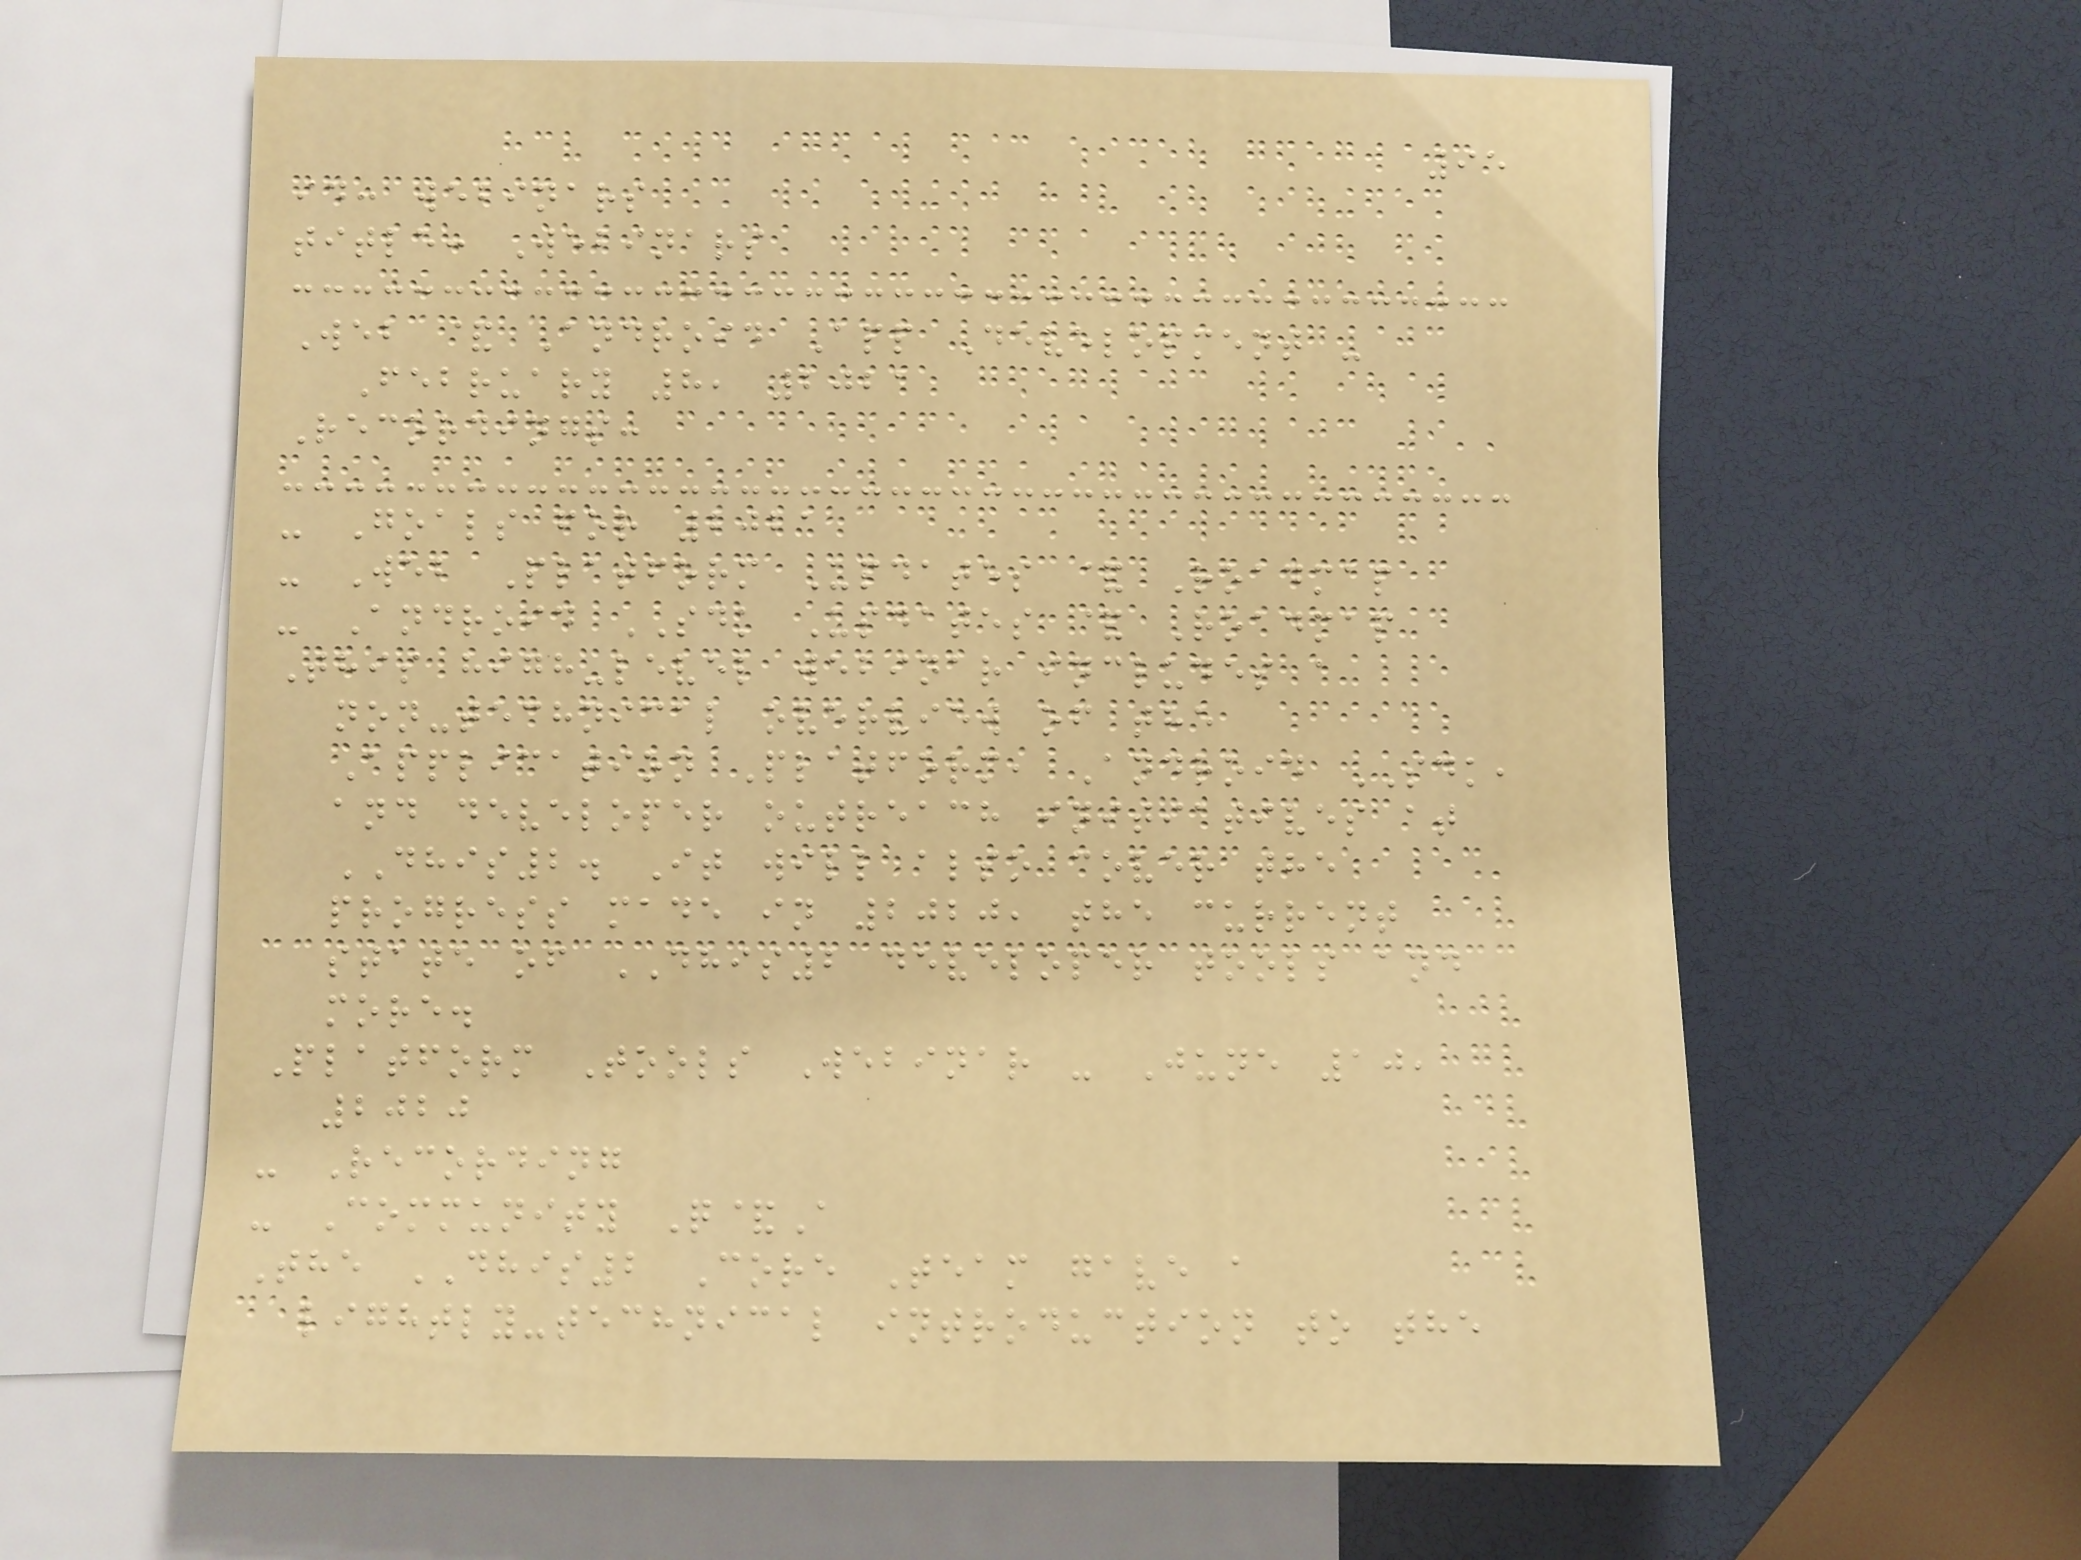95
id: webinars
title: Webinars
Web & Android App Development -
February 8, 2021
Recordings:
- Goals for 2021
- Web Platform Updates & Roadmap
- Android SDK Updates & Roadmap
This high-level webinar includes a
non-technical overview of the
Application Platform, Android SDK,
and developer outreach initiatives at
DHIS2. It will also cover the
progress made in 2020, the current
state of DHIS2 developer tools and
more.
Platform Tools Webinar - June 10,
2020
- Recording
- Community Q&A
The DHIS2 Core Team gave a
lightly-technical introduction to the
